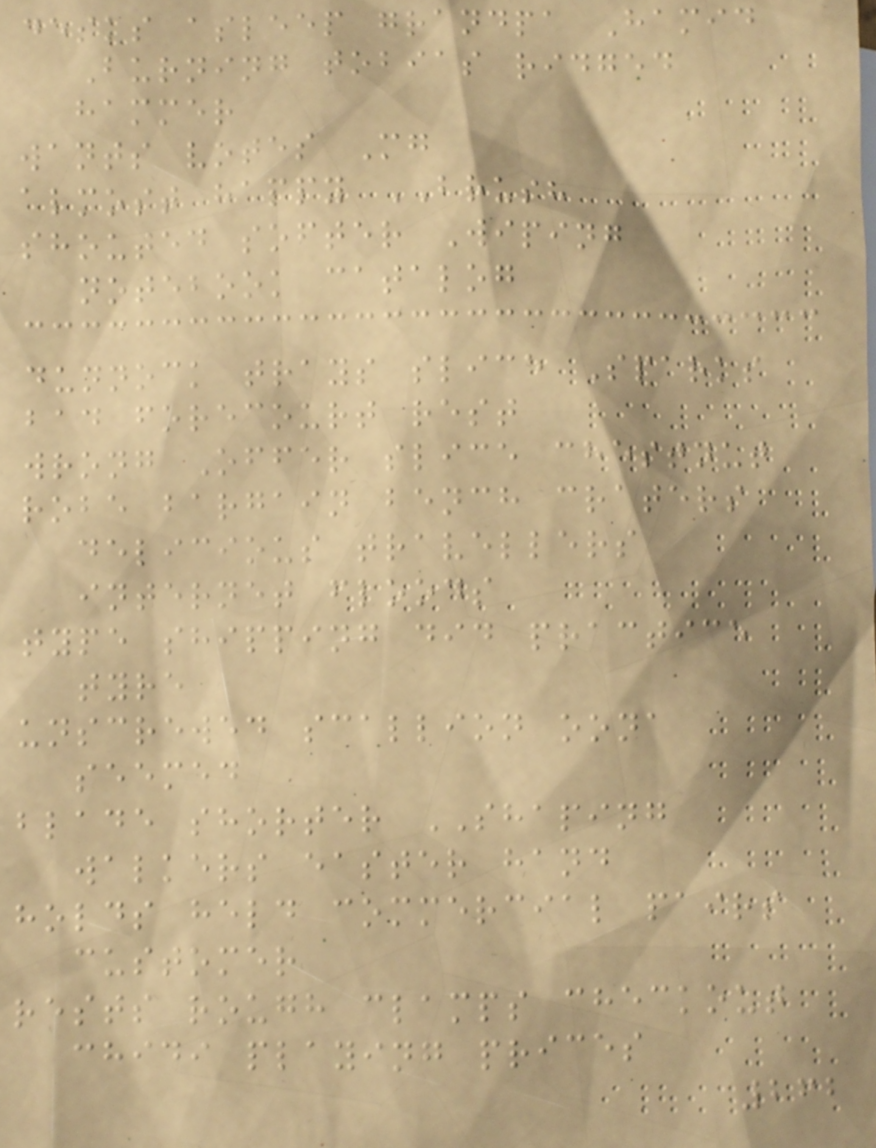desks asleep grandpa Hamid
Burning tobias ridged
hammer
wants votes Mg
almost happy BRUSH
shouted softer Wiping
notebook catalog
dunnock trays slice Sparks
bad forecourt rest
wrong Offer slice chestnut
robe bargain bench craters
delicious travellers
internet floods
type shipping did practice
tyre
unscrewed scallion oona
seemed
blade shorter SHAPING
walkers easter hand
holds held commercial pairs
customer
rests rough clamps checkout
chidi playing prices
262
